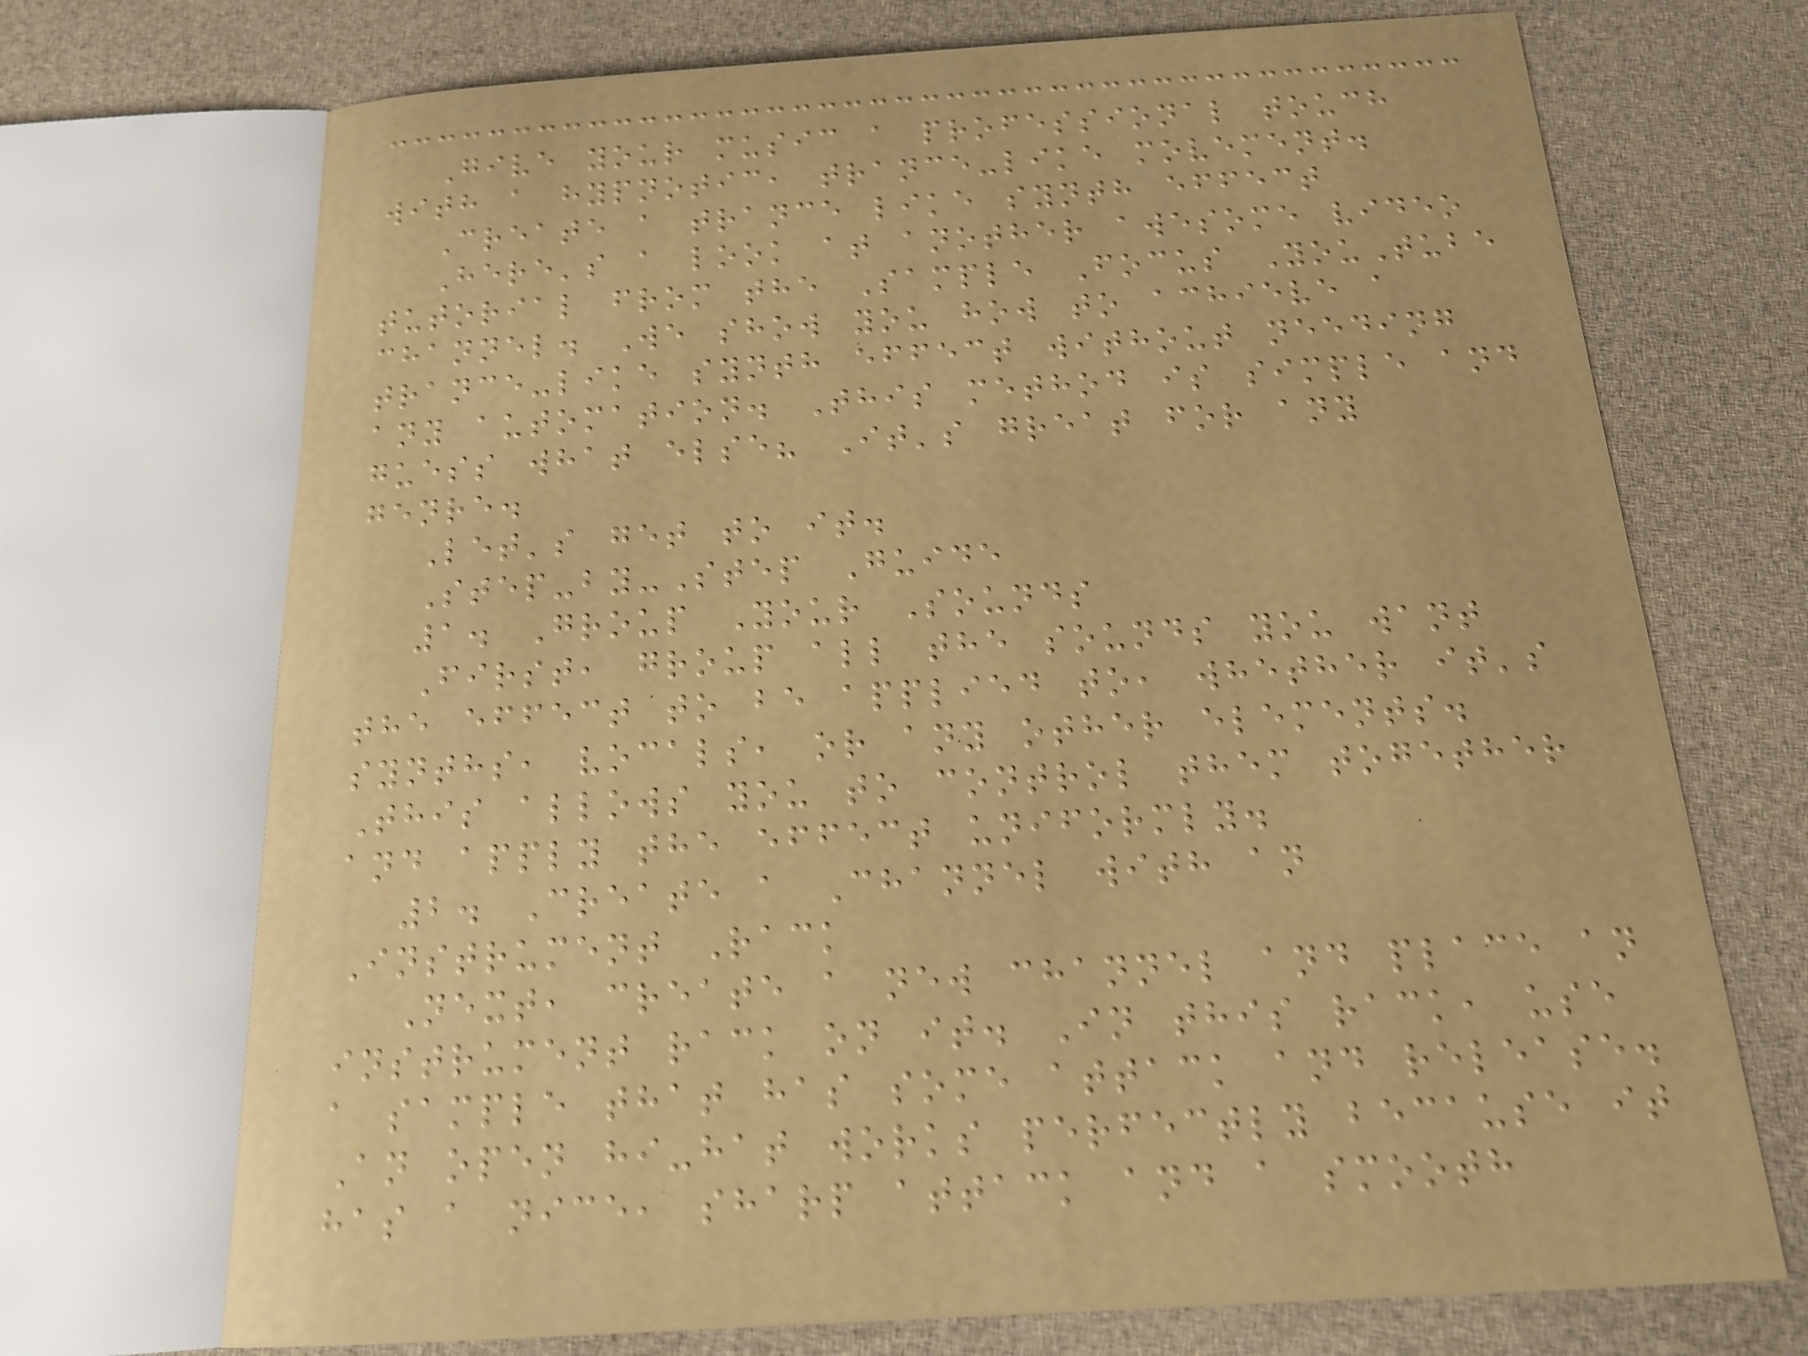Give your music a professional touch
with a hypnotic, trance-like movement.
Create a trance like synth effect
Here's a look at another awesome video
tutorial from the Sample Focus YouTube
channel. We show you how to achieve a
trance-like synth effect without needing
any automation. This method is simple and
guess what else? It's great for any
genre.
Let's get to it.
Step-by-Step Guide
1. Group Your Sounds
First, group all the sounds you want
the effect to be applied to, whether it's
synths, vocals, or any other elements.
This allows you to control them together
and apply the effect uniformly.
2. Create a Channel with an
Instrument Rack
Next, create a new channel and place an
instrument rack on it. In this rack, use
a sample that has some attack and release.
An open hi-hat works perfectly because it
has a nice, sharp attack and a smooth
